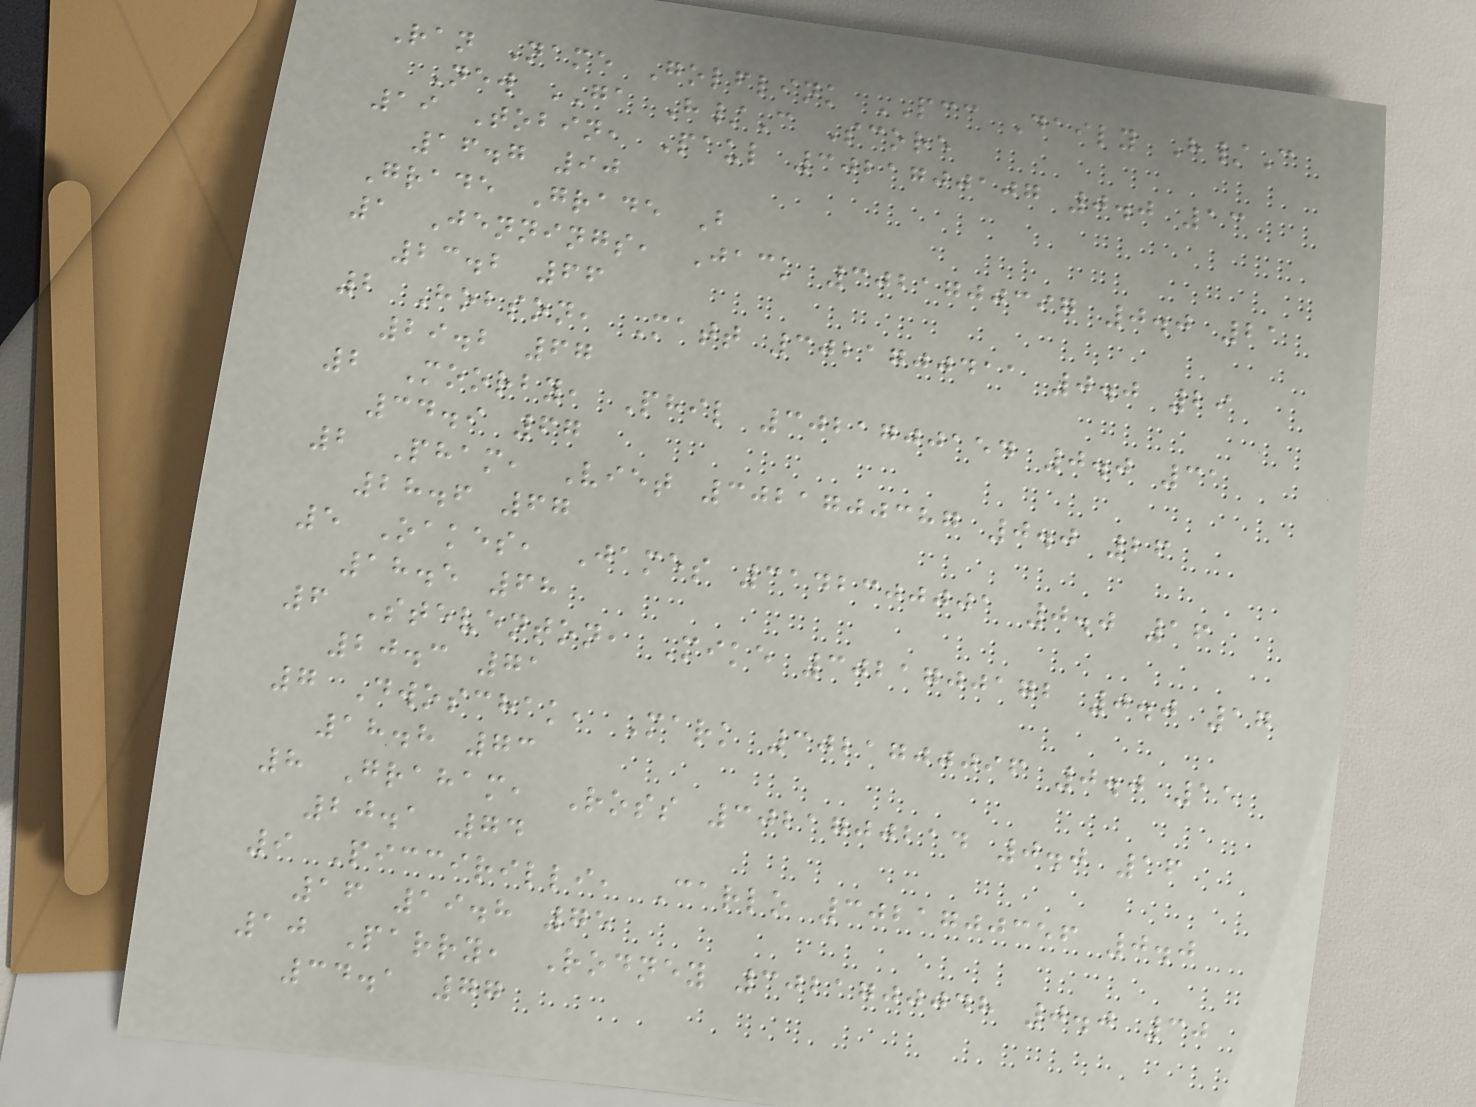Ran Name Golflink PCC Daily H/C
New GA H/C Score
19 Tobin, Paul 3021700107 0.0 13
16.7 90
Grade Grade B
1 Jennings, Jack 3021700397 0.0 21
23.2 66
2 Hobson, Matt 3021700411 0.0 29
29.2 67
2 Moorby, Phil 3021700154 0.0 31
34.9 67
2 Pham, Viet 3021700387 0.0 26
28.6 67
5 Oakes, James 3142300001 0.0 16
18.5 68
6 Steventon, Mike 3021700172 0.0 17
20.3 71
7 Dwoschak, Mark 3021700096 0.0 15
18.8 73
8 Graham, Ross 3021700214 0.0 16
20.1 74
9 Piccirilli, Carlo 3021700356 0.0
16 19.8 75
10 Parry, Rodney 3021700048 0.0 30
34.1 77
